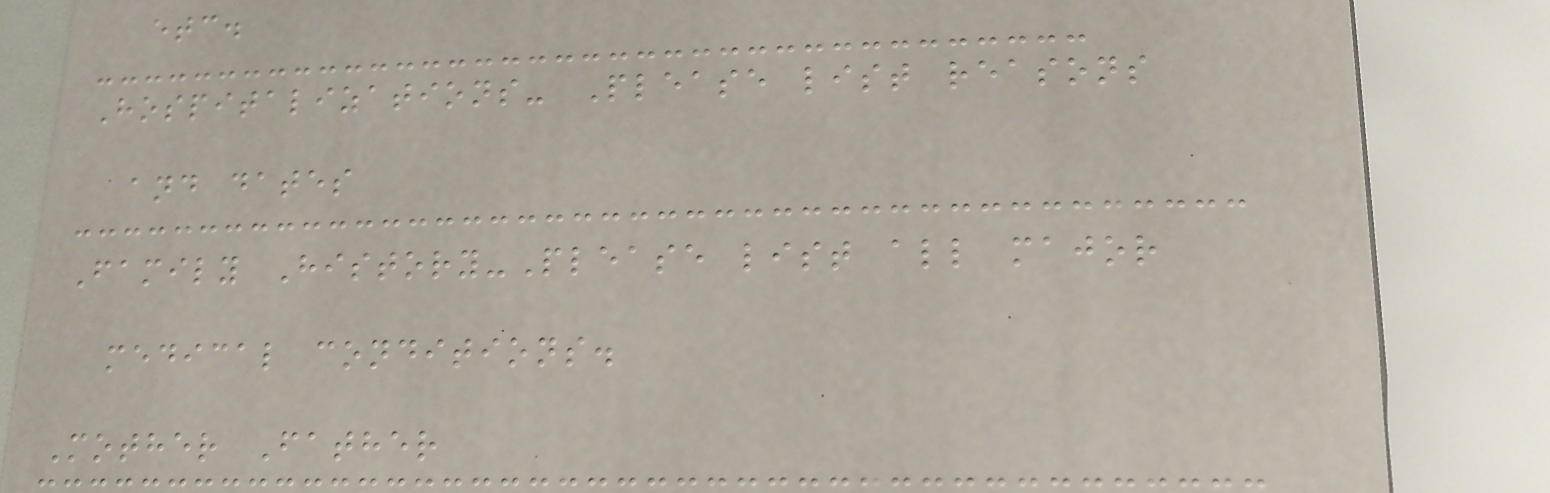etc.
Hospitalizations- Please list reasons
and dates
Family History-Please list all major
medical conditions.
Mother Father
